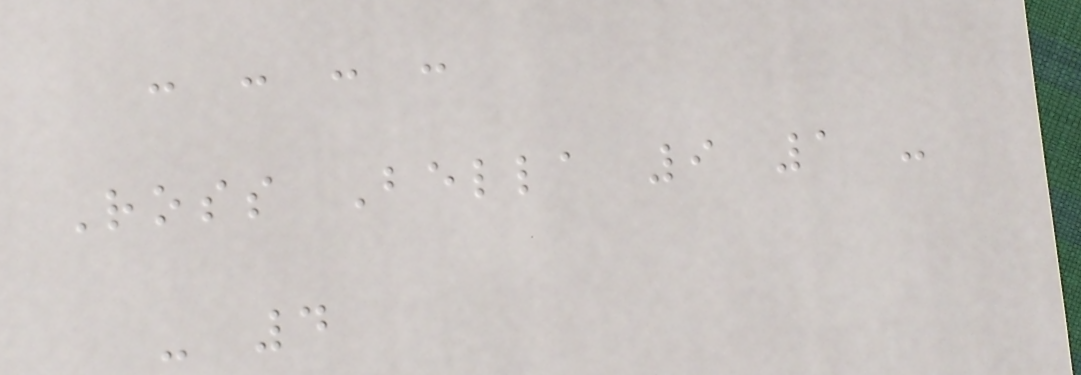- - - -
Ross Bella 9 1 -
- 4
